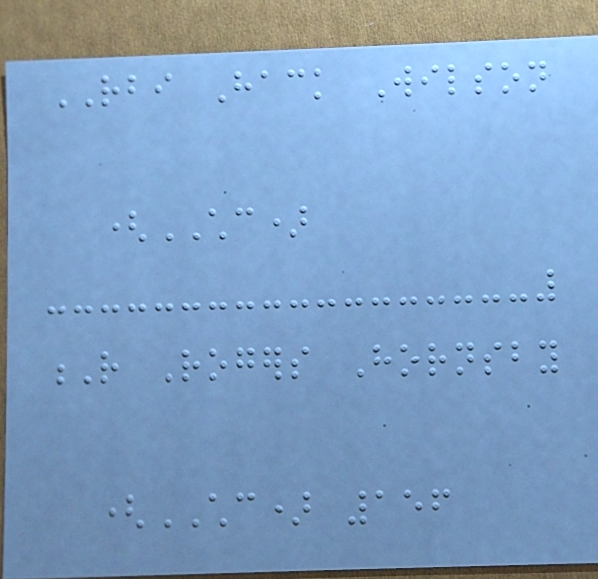RBI Hack Wilson
(CHC)
R Rogers Hornsby
(CHC) 156
